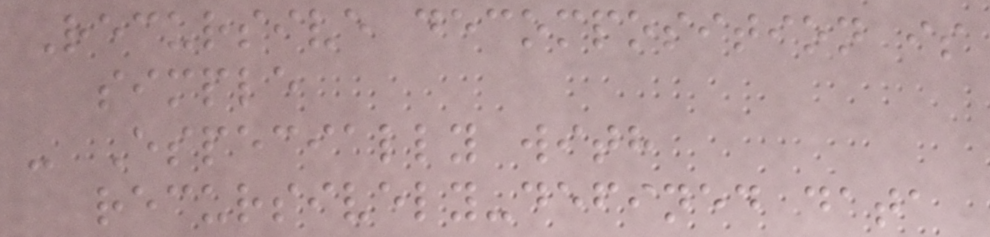Recursive decomposition is
simple
- Especially with
recursively-defined data
